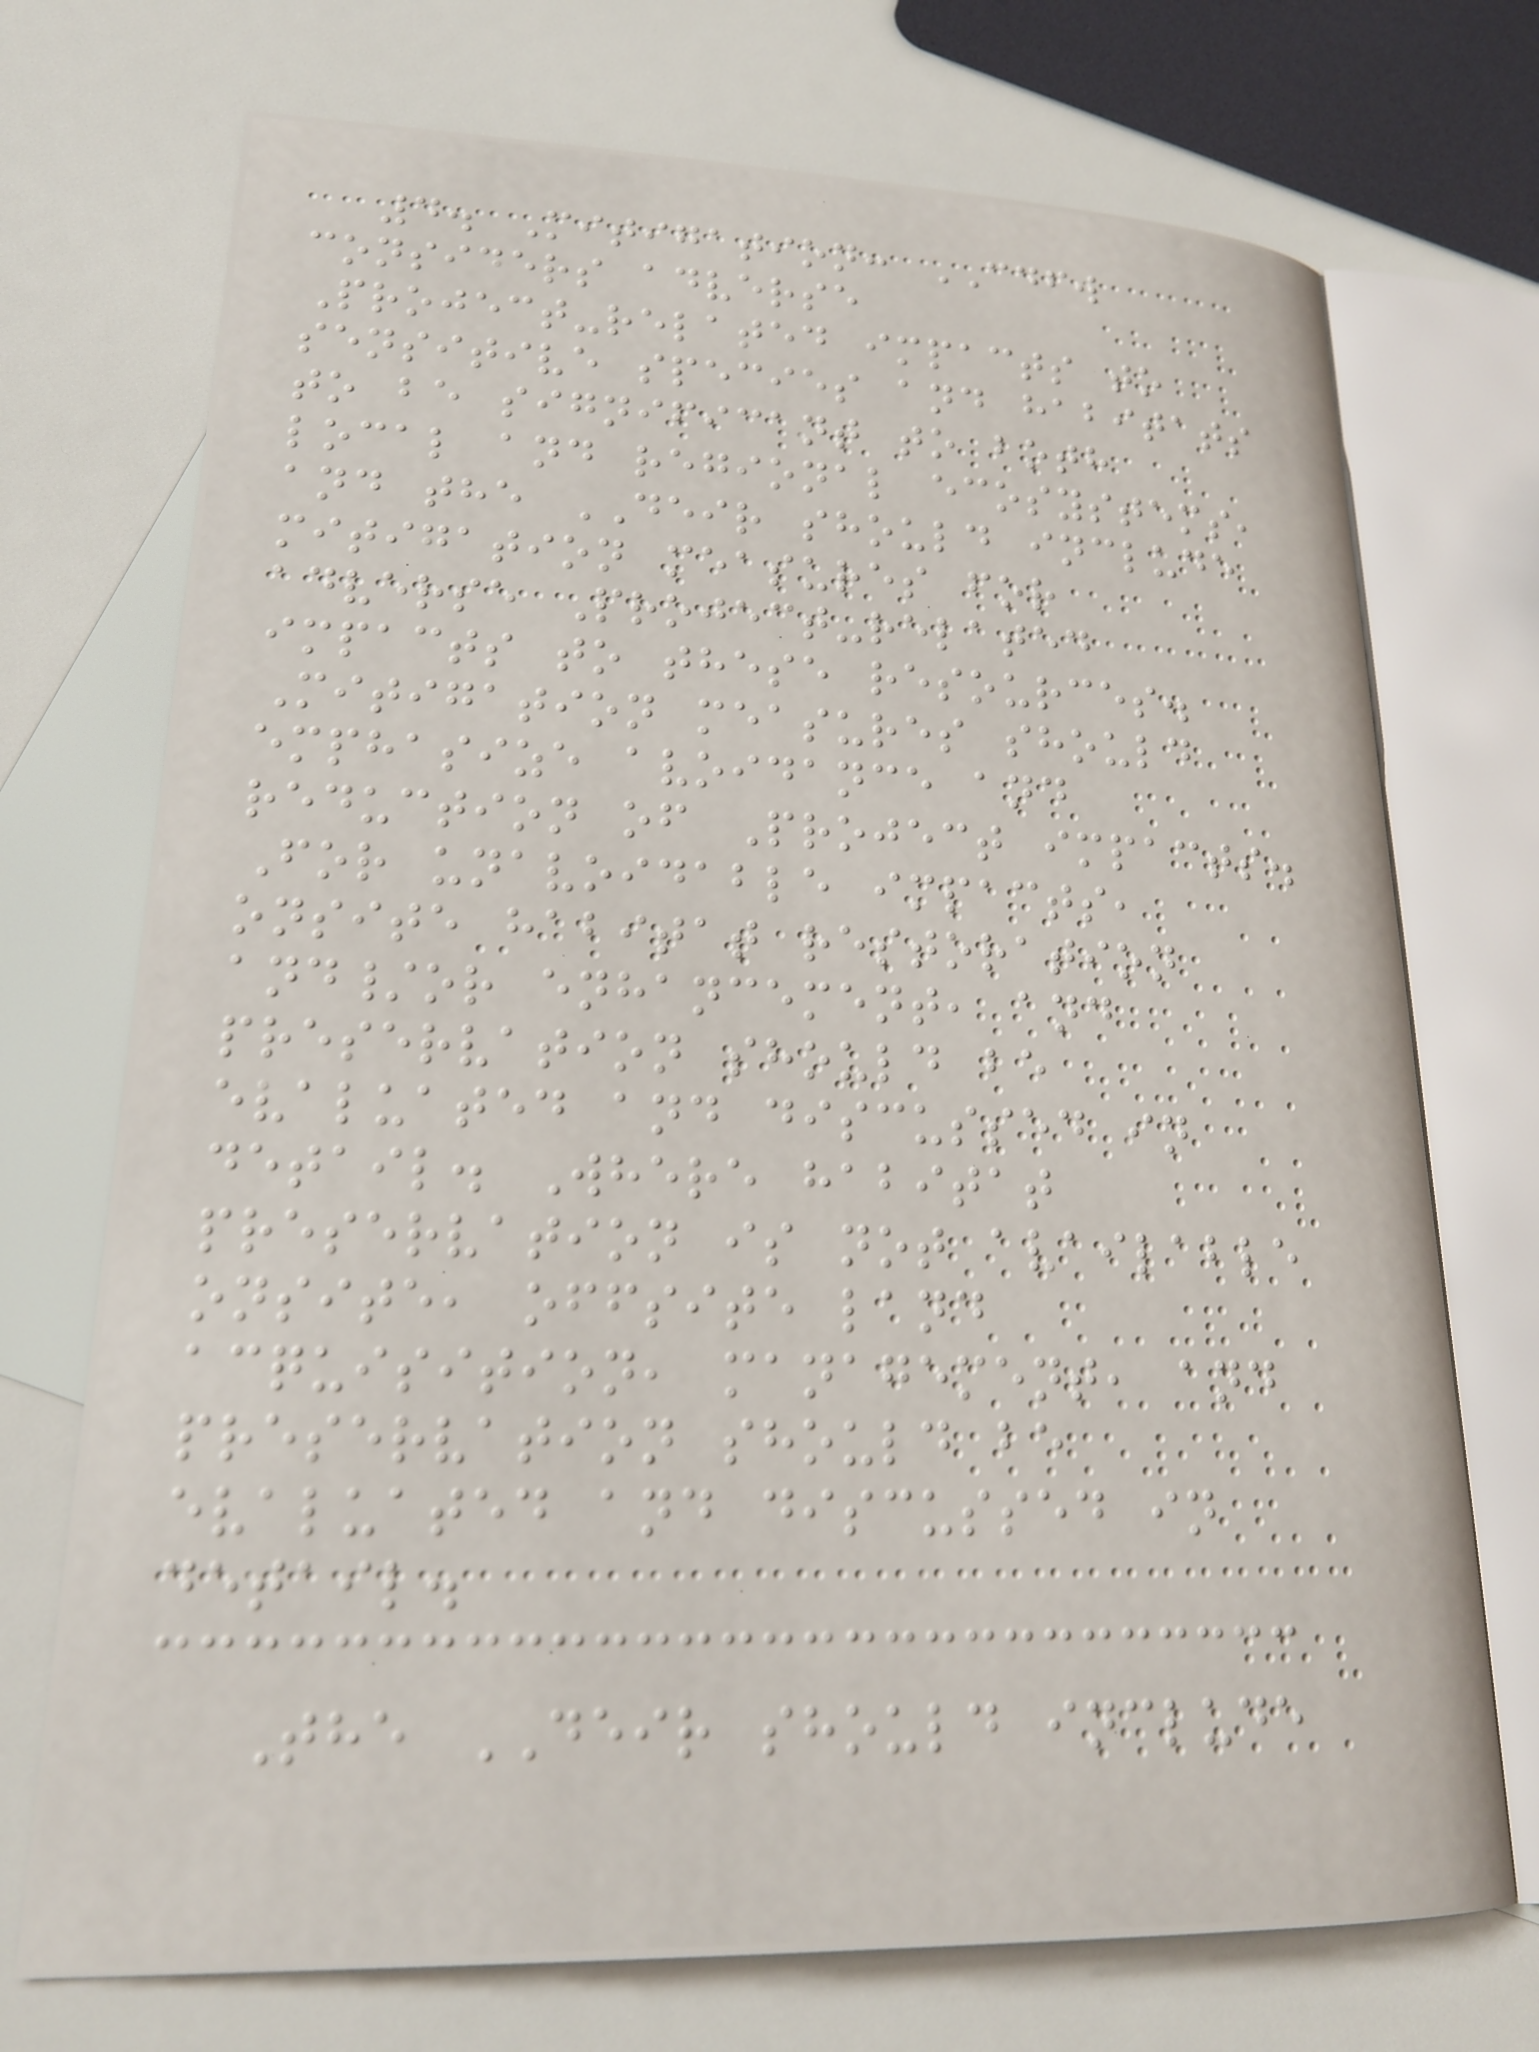4. Mitigation: CDFW
considers adverse
Project-related impacts to
sensitive species and habitats
to be significant to both
local and regional ecosystems,
and the DEIR should include
mitigation measures for
adverse Project-related
impacts to these resources.
Mitigation measures should
emphasize avoidance and
reduction of Project impacts.
For unavoidable impacts,
onsite habitat restoration
and/or enhancement, and
preservation should be
evaluated and discussed in
detail. Where habitat
preservation is not available
onsite, offsite land
acquisition, management, and
preservation should be
evaluated and discussed in
detail.
The DEIR should include
